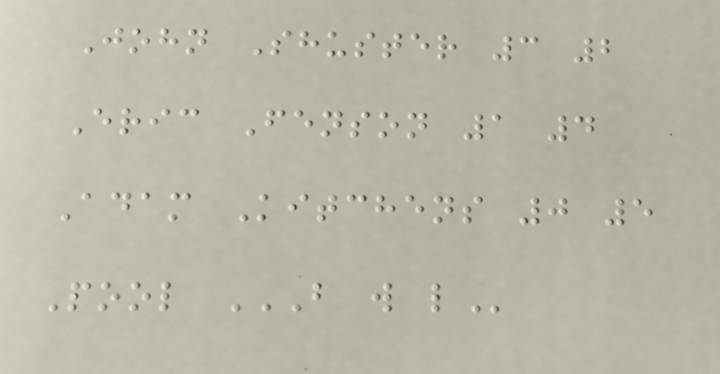John Shuster 3 2
Eric Fenson 1 4
Adam Kitchens 0 5
Pool B W L
